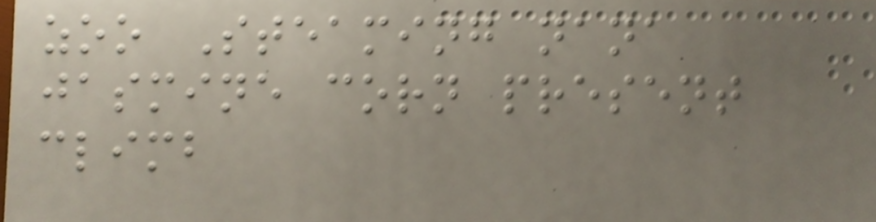zoo Steaming nana
jasmine corn present
climb
